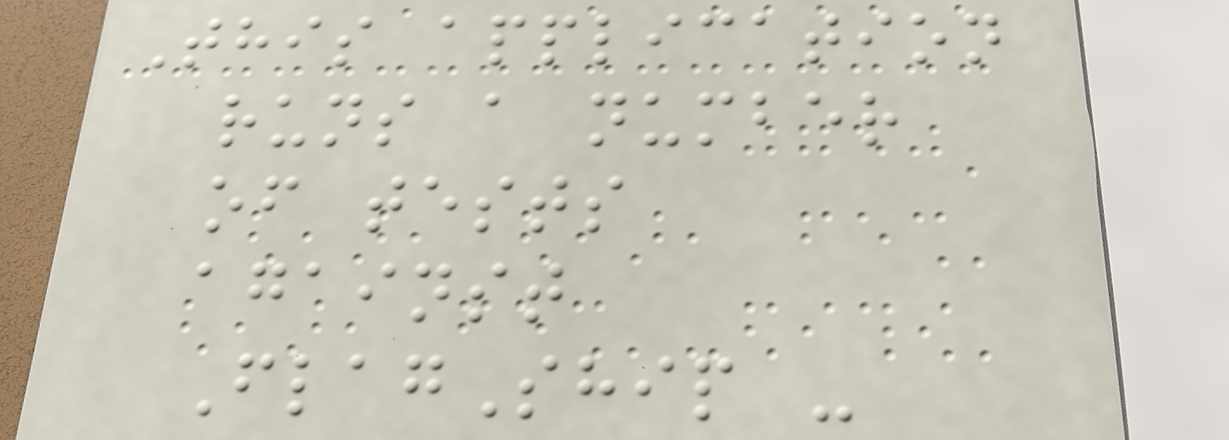This application
runs a number
of tests
against
FlagShip -
